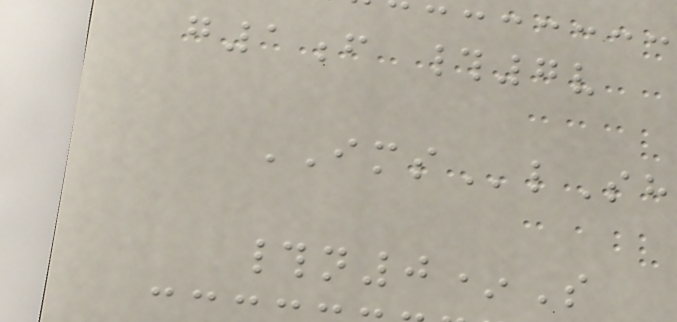g1f #7v
IMSlSh
#n0*S
